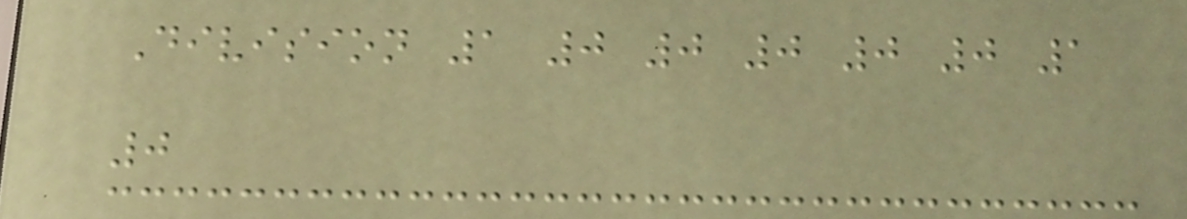Division 1 0 0 0 0 0 1
0
